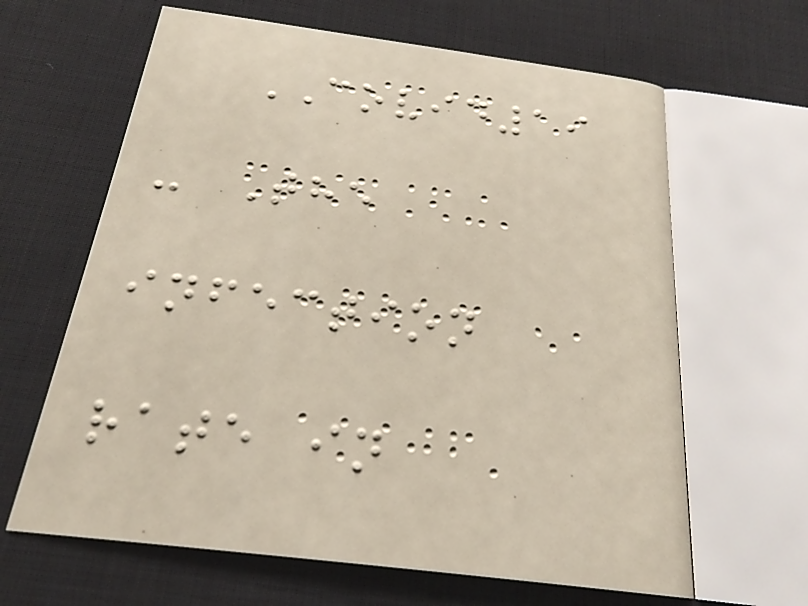COVID19
- The
infection
rate in
